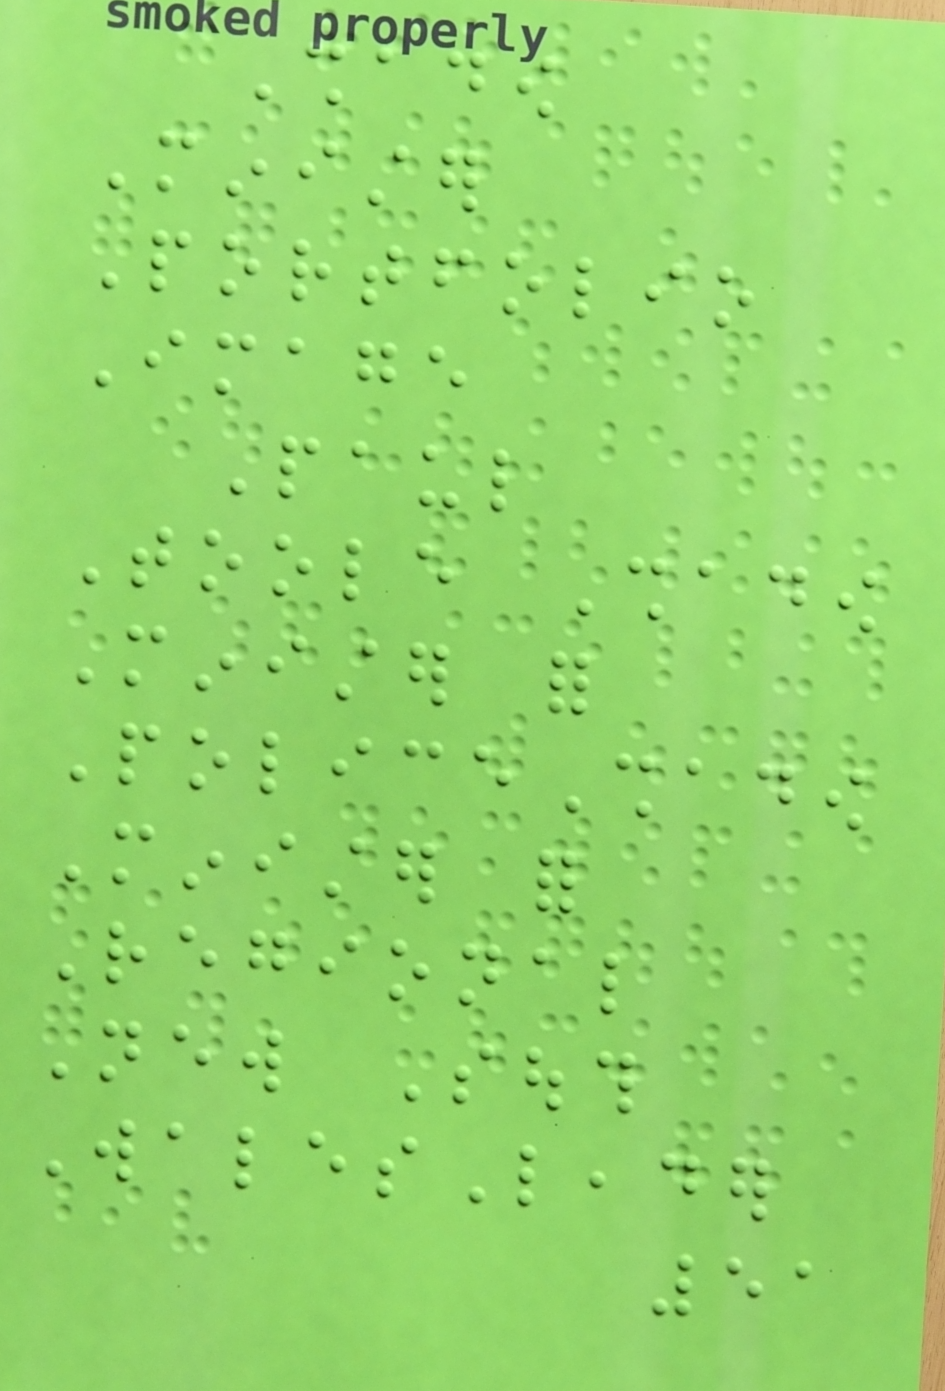Shadow
Minister
Portfolio
Image
Paul
Toole Shadow
Minister for
PoliceShadow
Minister for
Regional
New South
WalesLeader
51
